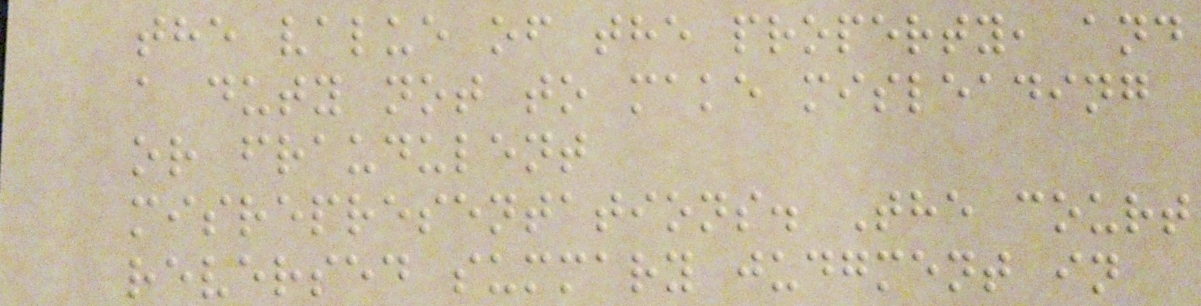the value of the property, and
a duty not to make misleading
or fraudulent
misrepresentations. The court
reversed summary judgment in
